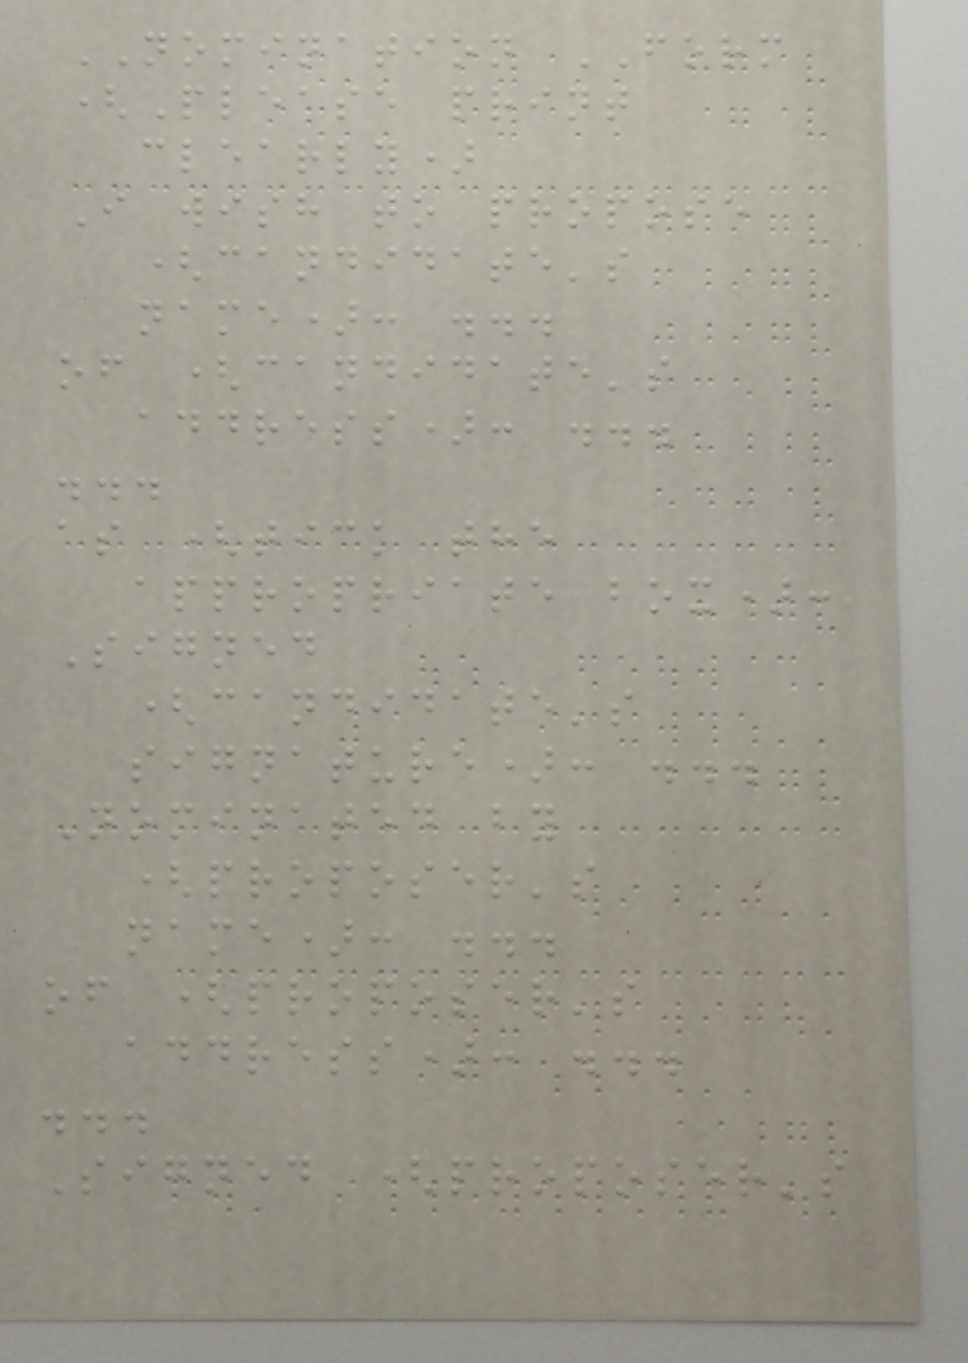NOMINATION FORM
(Please print
clearly)
I wish to propose
(candidate's
name): ...
of (candidate's
address): ...
...
as (tick the
appropriate box):
Signed
(candidate's
signature): ...
Nominated by
(proposer's
name): ...
of (proposer's
address): ...
...
Signed (proposer's
